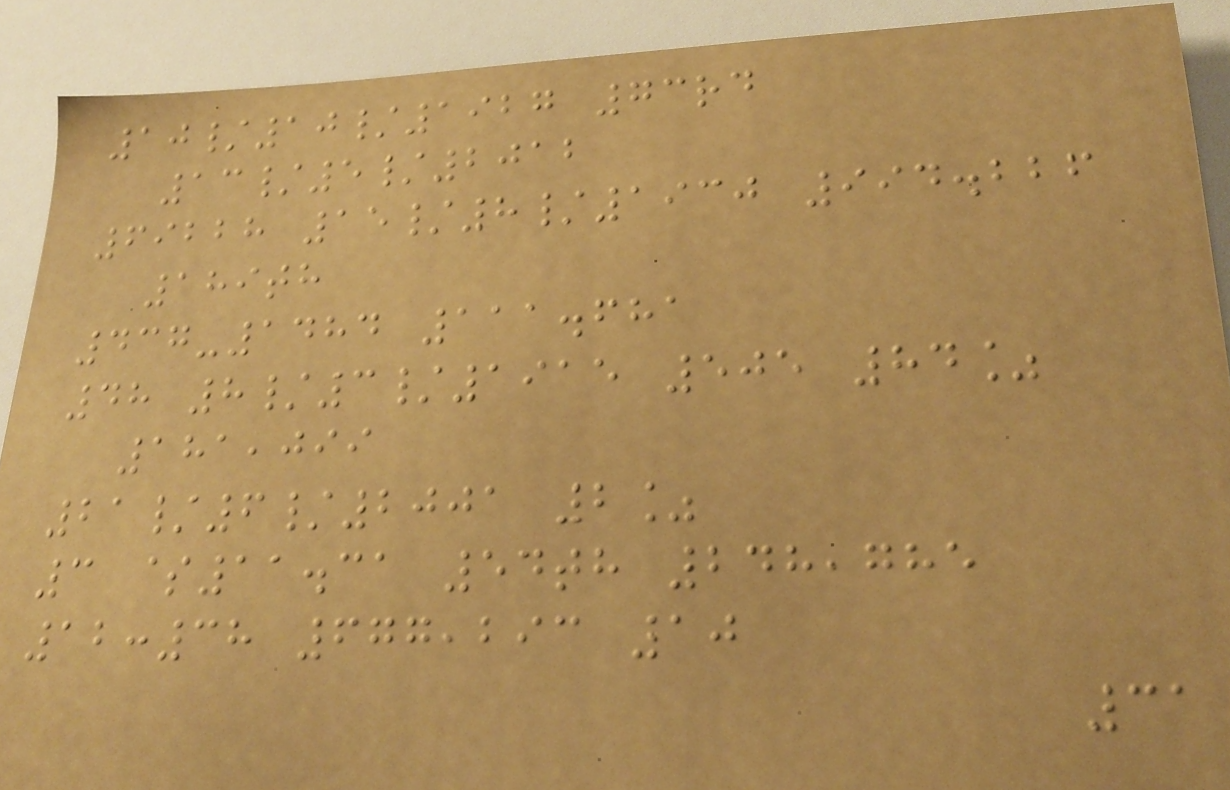10/10/1927 73rd
13/5/2012
69228 15/8/1930 994.226
189th
437-1484 111.681
48 8/3/1915 505 84%
181,099
21/6/2001 2%
3 $11.31 54th 248,785
12:38 677,293 10
31
